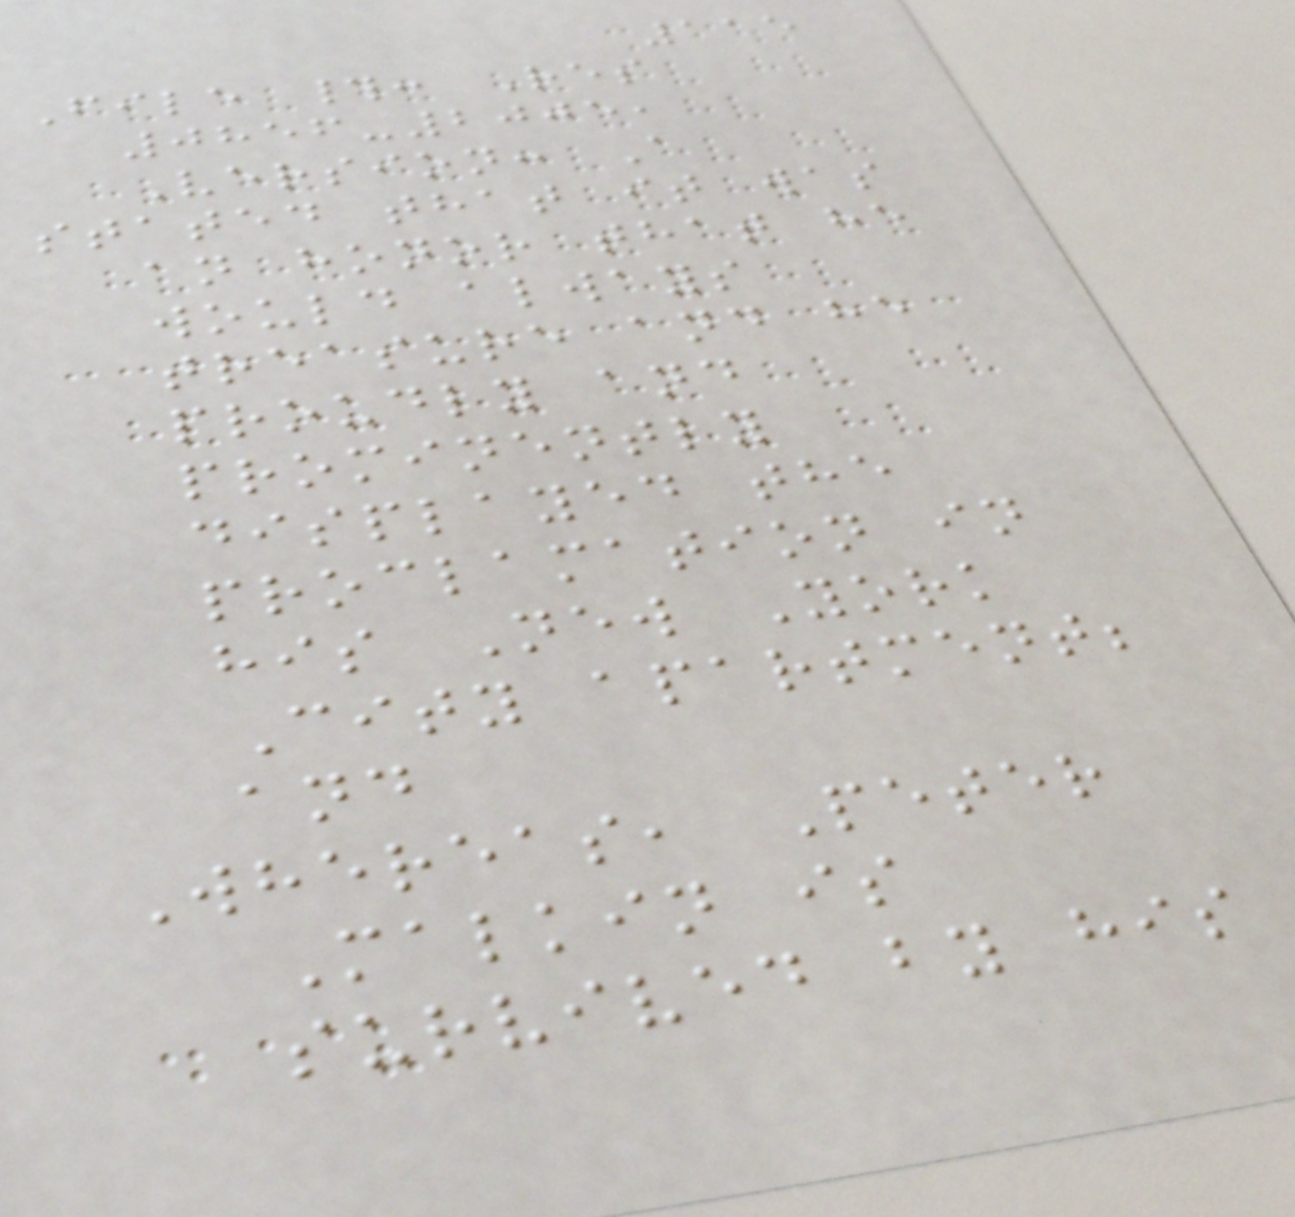115
File #: Res
0856-2005,
Version: A
stated that it was
an honor that he
would always
treasure and he
proudly and
prominently
displayed the
proclamation in
his New York
City apartment;
and
Whereas, Peter
Malkin is
survived by his
